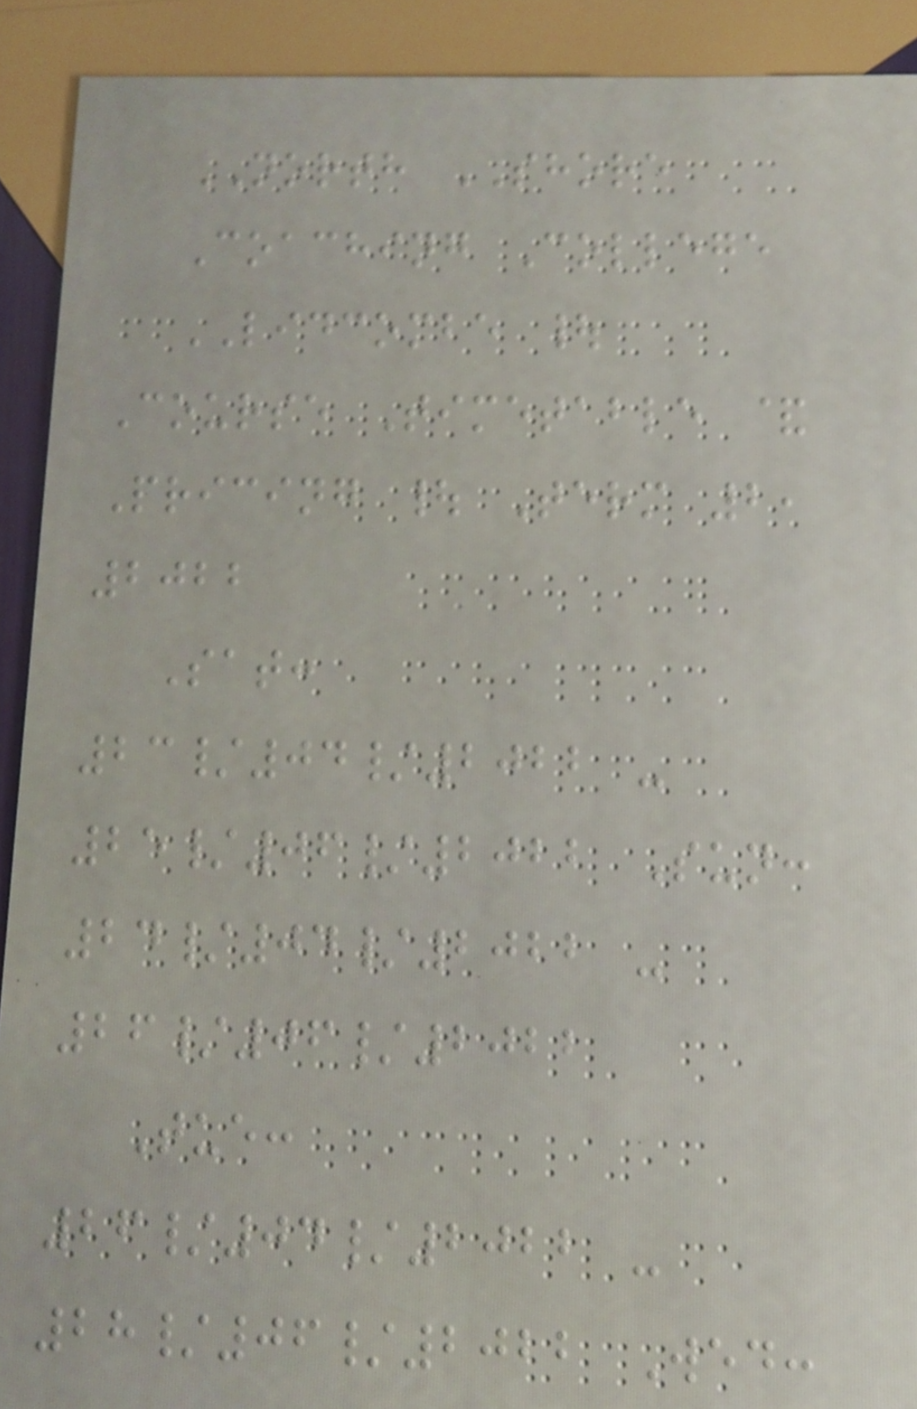NORTH SHORE
Coaching College
LIDCOMBE |
Course Timetable &
Pricing | Term 2,
2022
Sat:
23/04/2022 -
25/06/2022 Sun:
24/04/2022 -
26/06/2022
Tue:
26/04/2022 -
28/06/2022 Wed:
